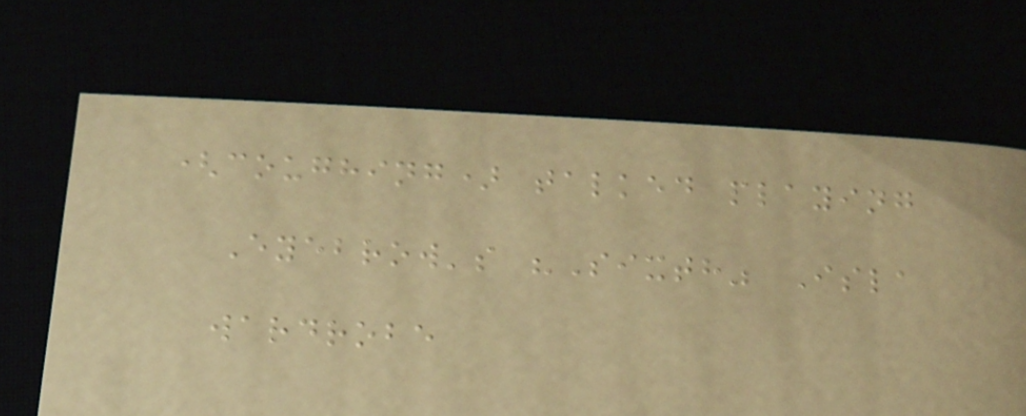(coughing) talked playing
Eyebrow's "Sixth" Isla
wardrobe
